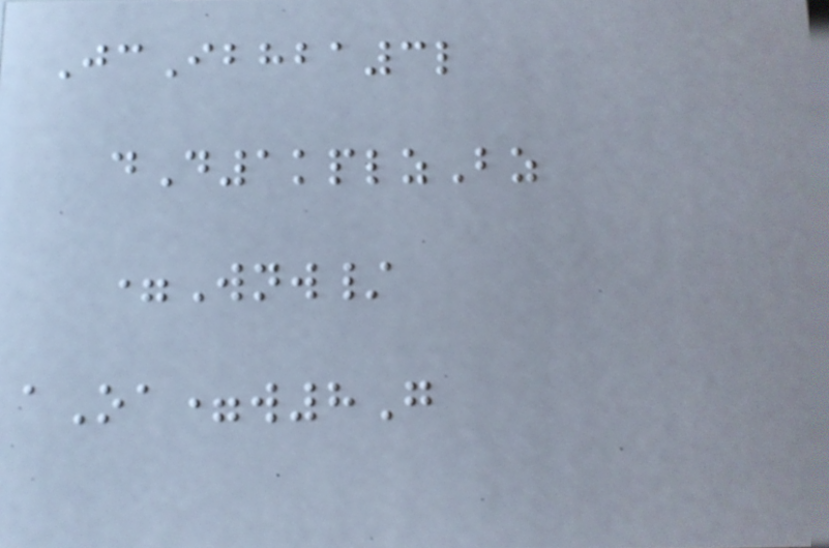JcIbhba3l
dD1kplzBz
=Wnw/
aOa=w8G
